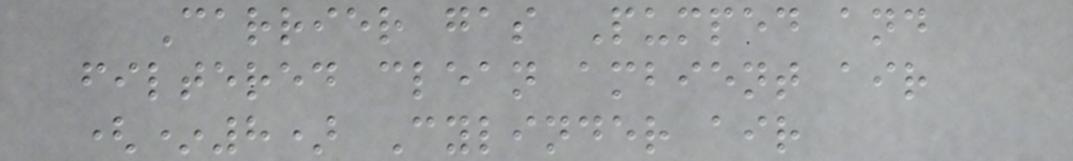Carrier gas Pumped and
filtered clean ambient air
(*8) Cylinder air
